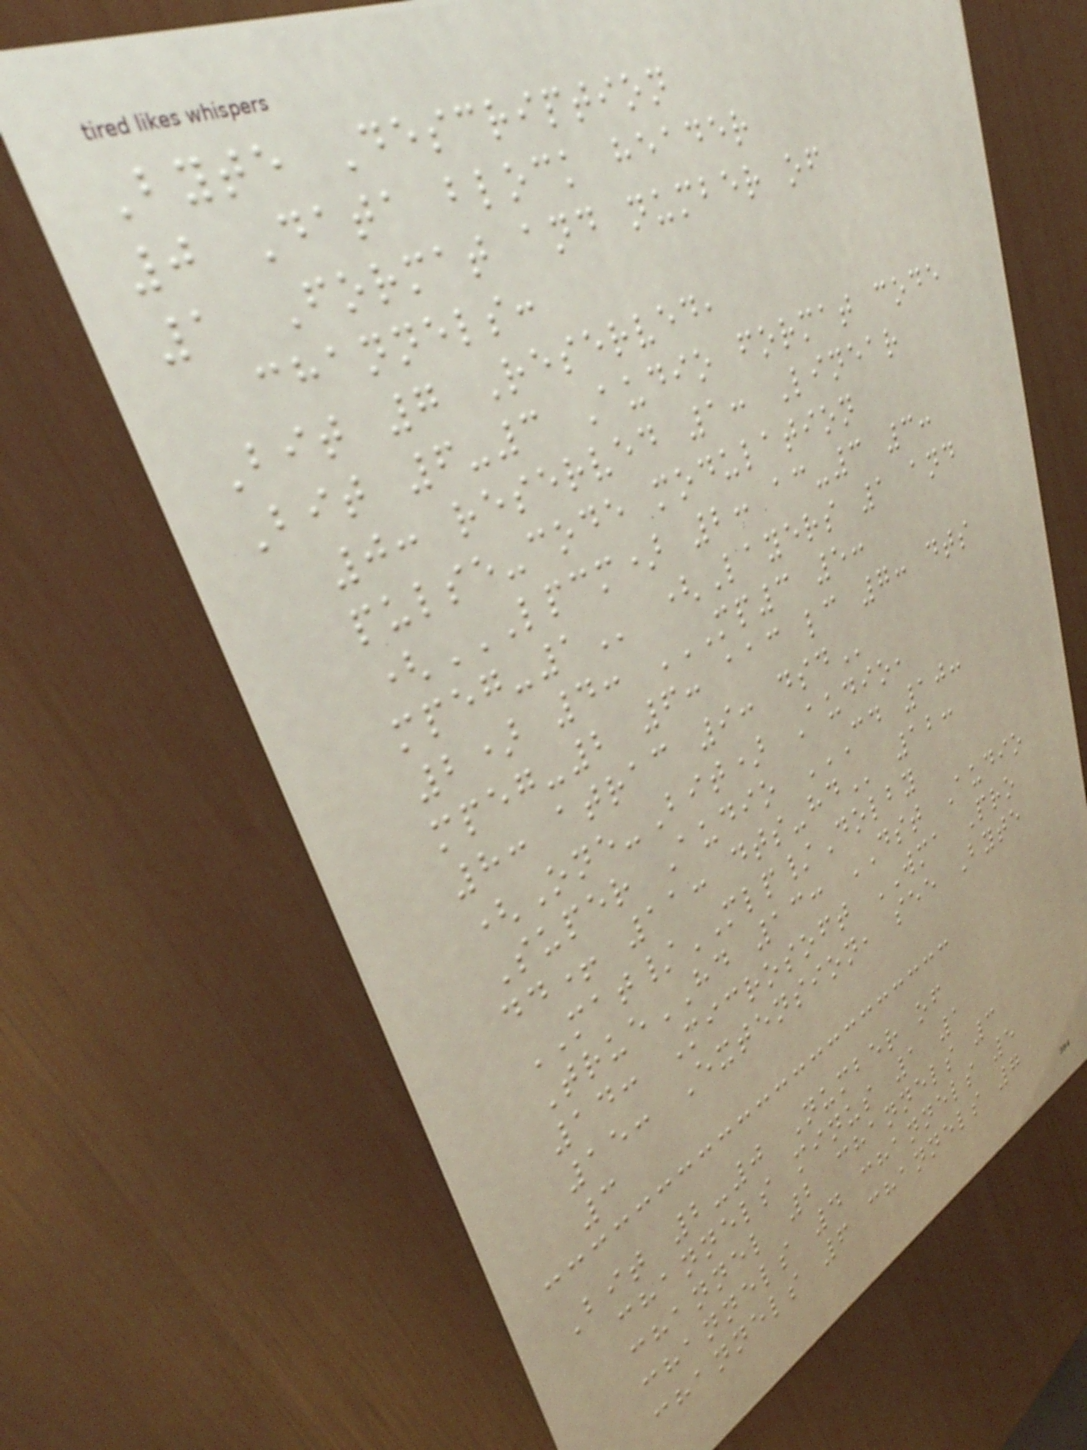Byte Description
0 Data block header
1 Format and number of
channels:
Bit 7 Reserved,
Bit 6-3 Audio format code
0: reserved 1: Linear
pulse-code modulation
(LPCM) 2: AC-3 3:
MPEG-1 (Layers 1 and
2) 4: MP3 5:
MPEG-2 6: AAC LC 7: DTS
8: ATRAC 9: DSD
(One-Bit) Audio,
Super Audio CD 10:
DD+ 11: DTS-HD 12:
MAT/MLP/Dolby
TrueHD 13: DST Audio
14: Microsoft WMA Pro
15: Extension, see Byte
3
Bit 2-0 Number of
channels minus 1 1
channel 2 channels 3
channels 4 channels 5
channels 6 channels 7
